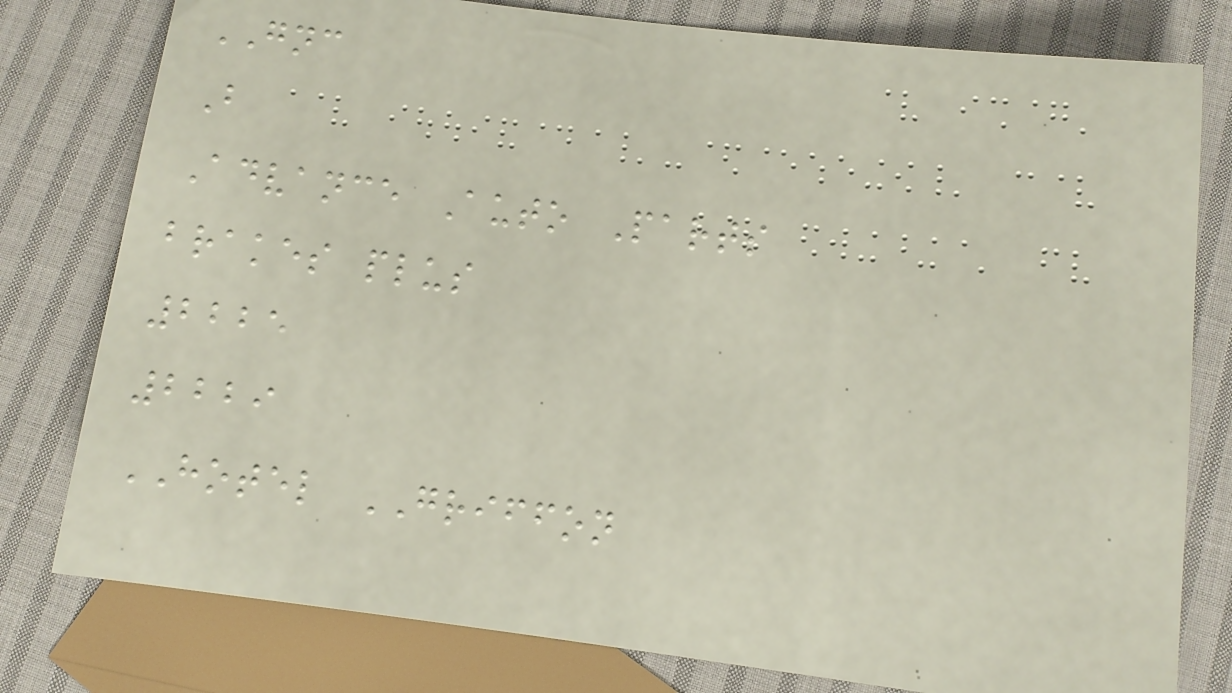GNC
B
Advance Auto Parts
brakes plus
2225
2229
HOTEL GRIFFON
